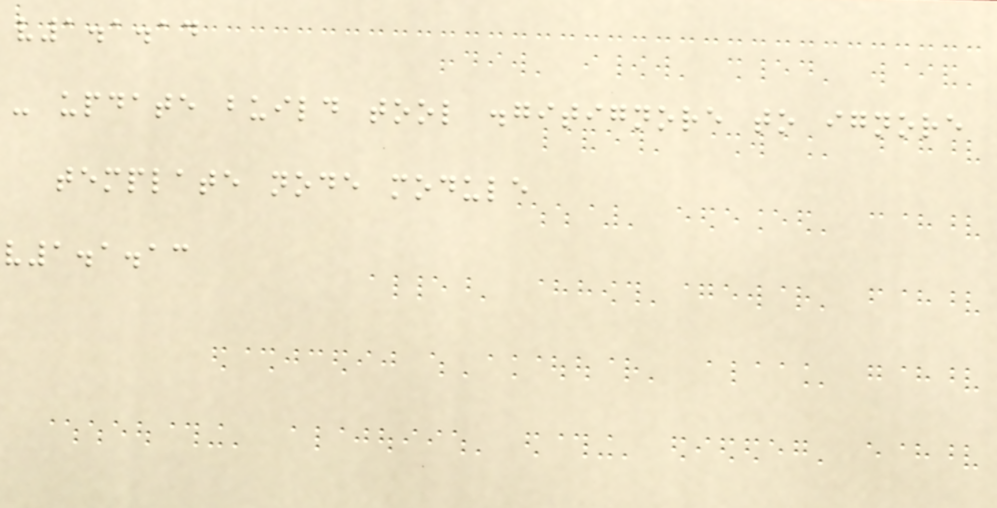v1.1.14
- update build tool .gitignore to ignore
template node module
v1.1.13
